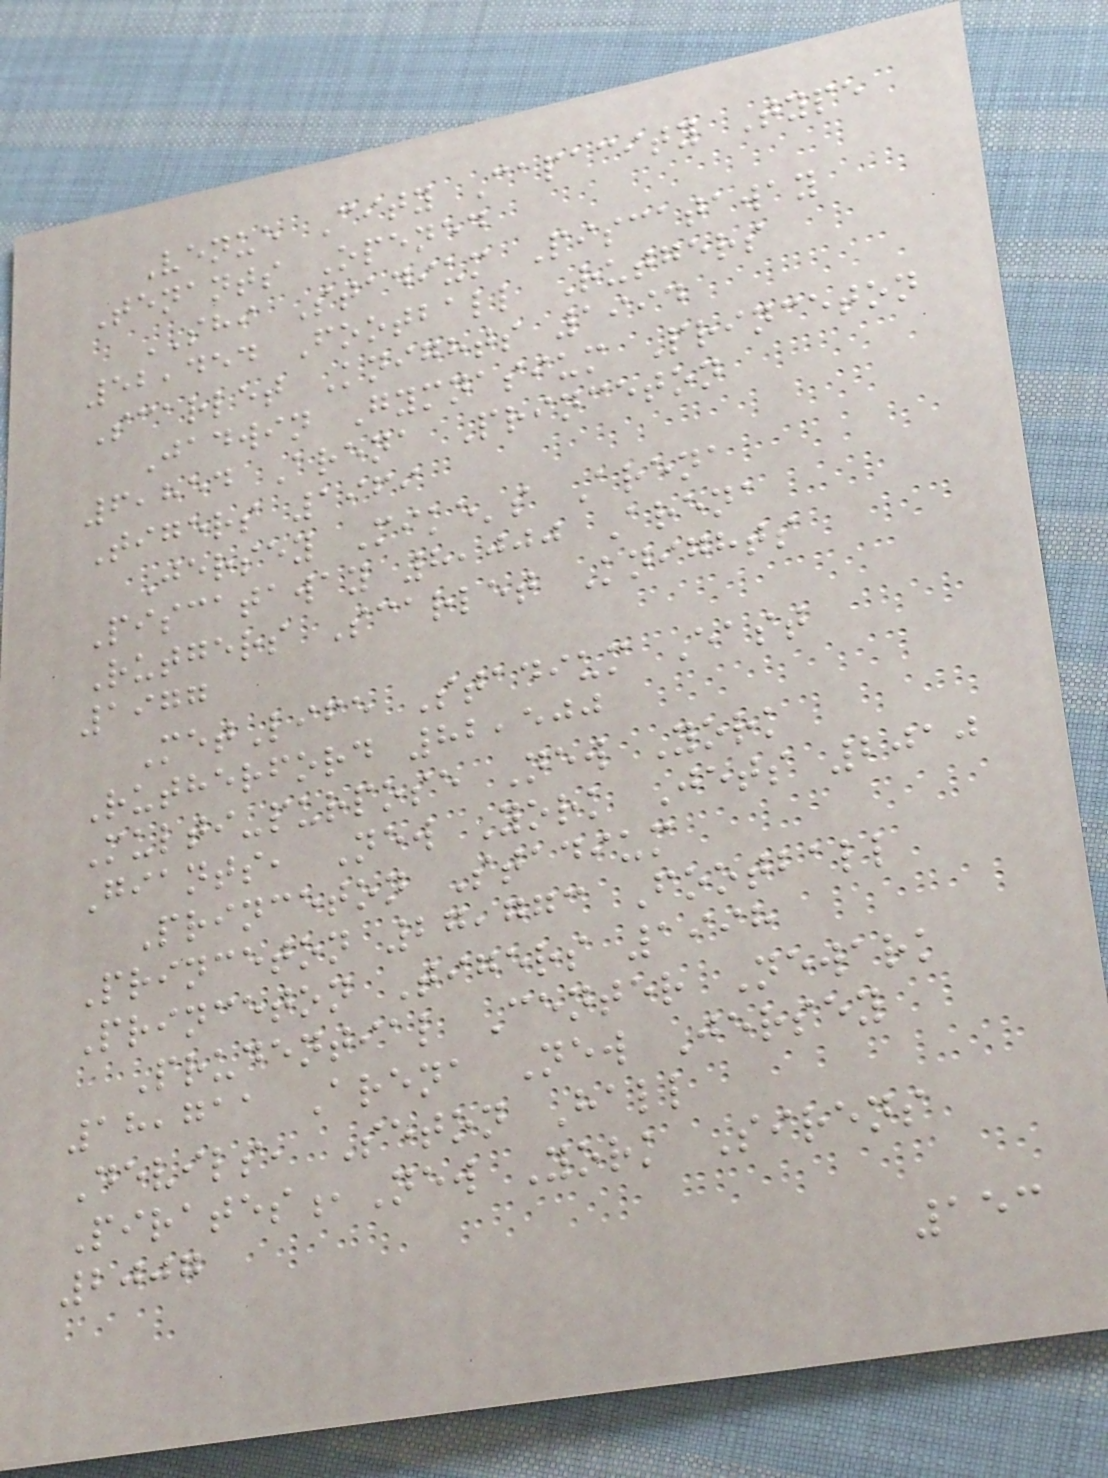Venue City Capacity Type
Tenants Opened
SHI Stadium Piscataway
52,454 Football Rutgers
Scarlet Knights 1994
Jadwin Gymnasium Princeton
6,854 Arena Princeton
Tigers 1969
Jersey Mike's Arena
Piscataway 8,000 Arena
Rutgers Scarlet Knights
1977
MetLife Stadium East
Rutherford 82,500
Multi-purpose New York
Giants, New York Jets 2010
Princeton Stadium
Princeton 27,773 Football
Princeton Tigers 1998
Prudential Center Newark
18,711 Arena New Jersey
Devils, Seton Hall
Pirates,New York Sirens
2007
153
